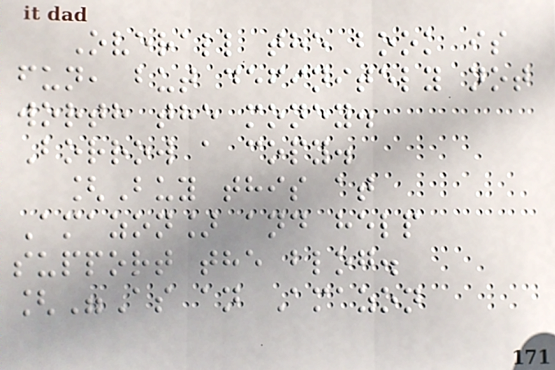Overall the book is
fun, but definitely not
worth the money.
Borrow a copy.
[Buy this at
Amazon] and help
support the blog.
["As an Amazon
